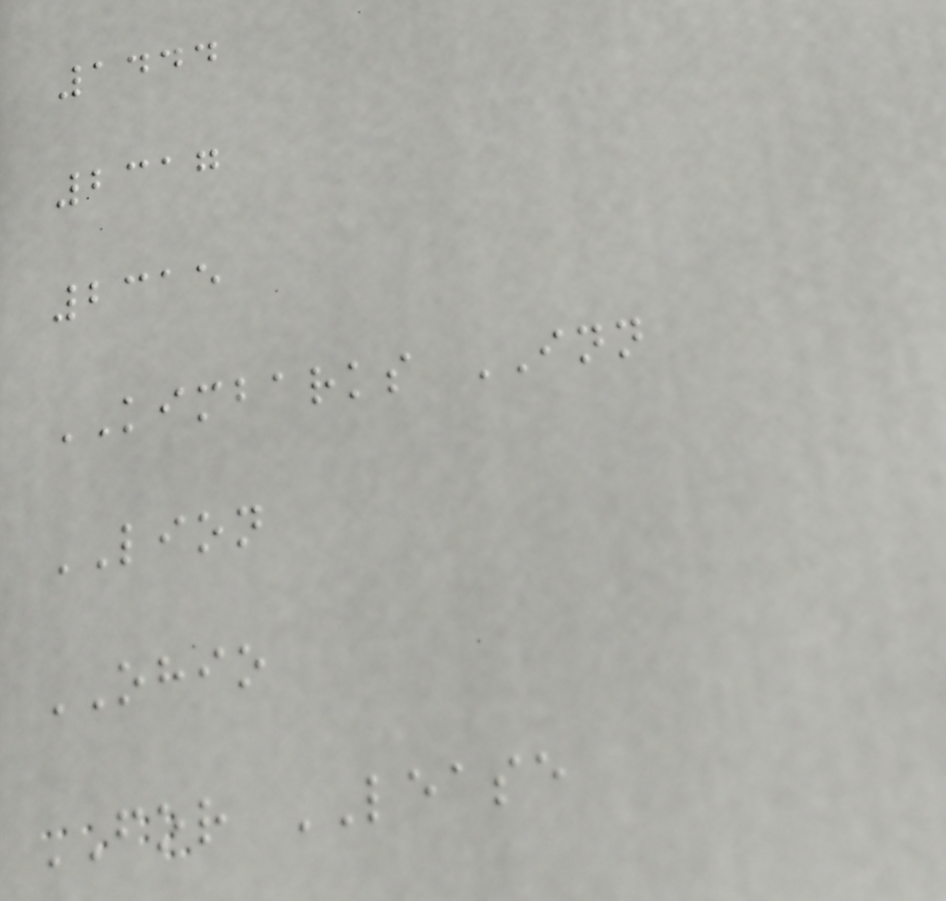1444
2317
2315
KIMBARKS INN
LION
OHIO
FOR LEASE
